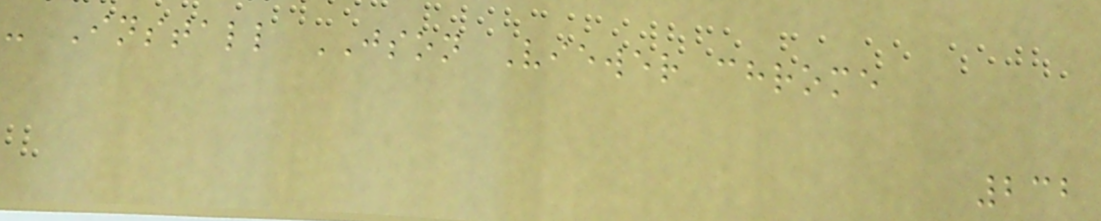- Install JSON Viewer chrome
232
